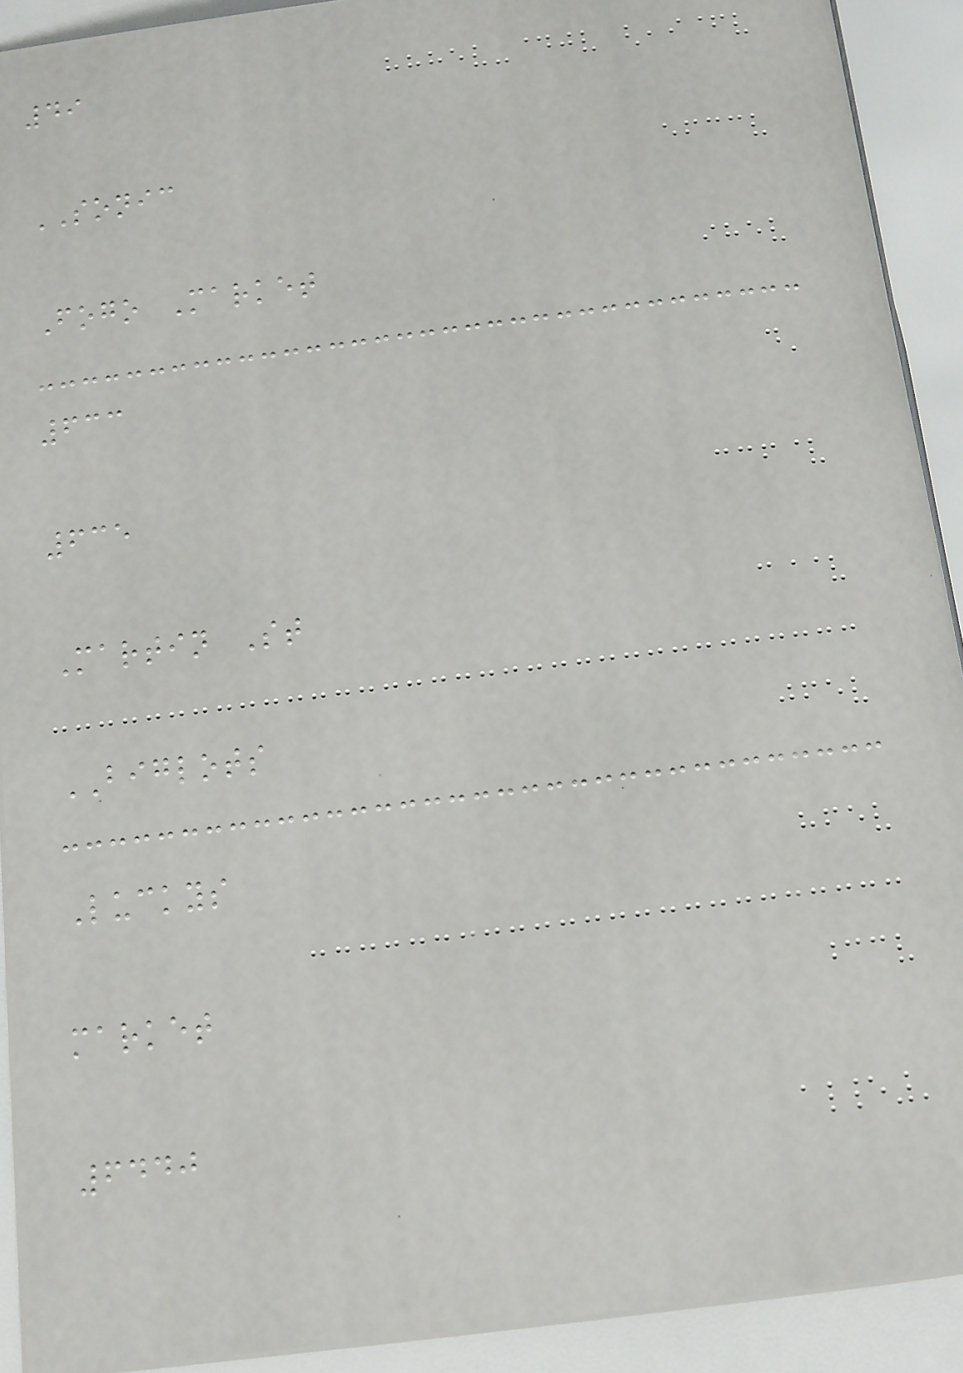49
SONIC
Fogo Market
633
635
Martin St
BIGLOTS
Luckys
market
6440
